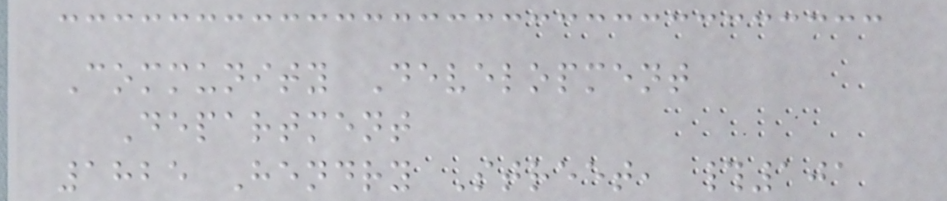Community Development
Department
1825 Hendry Street, #101
